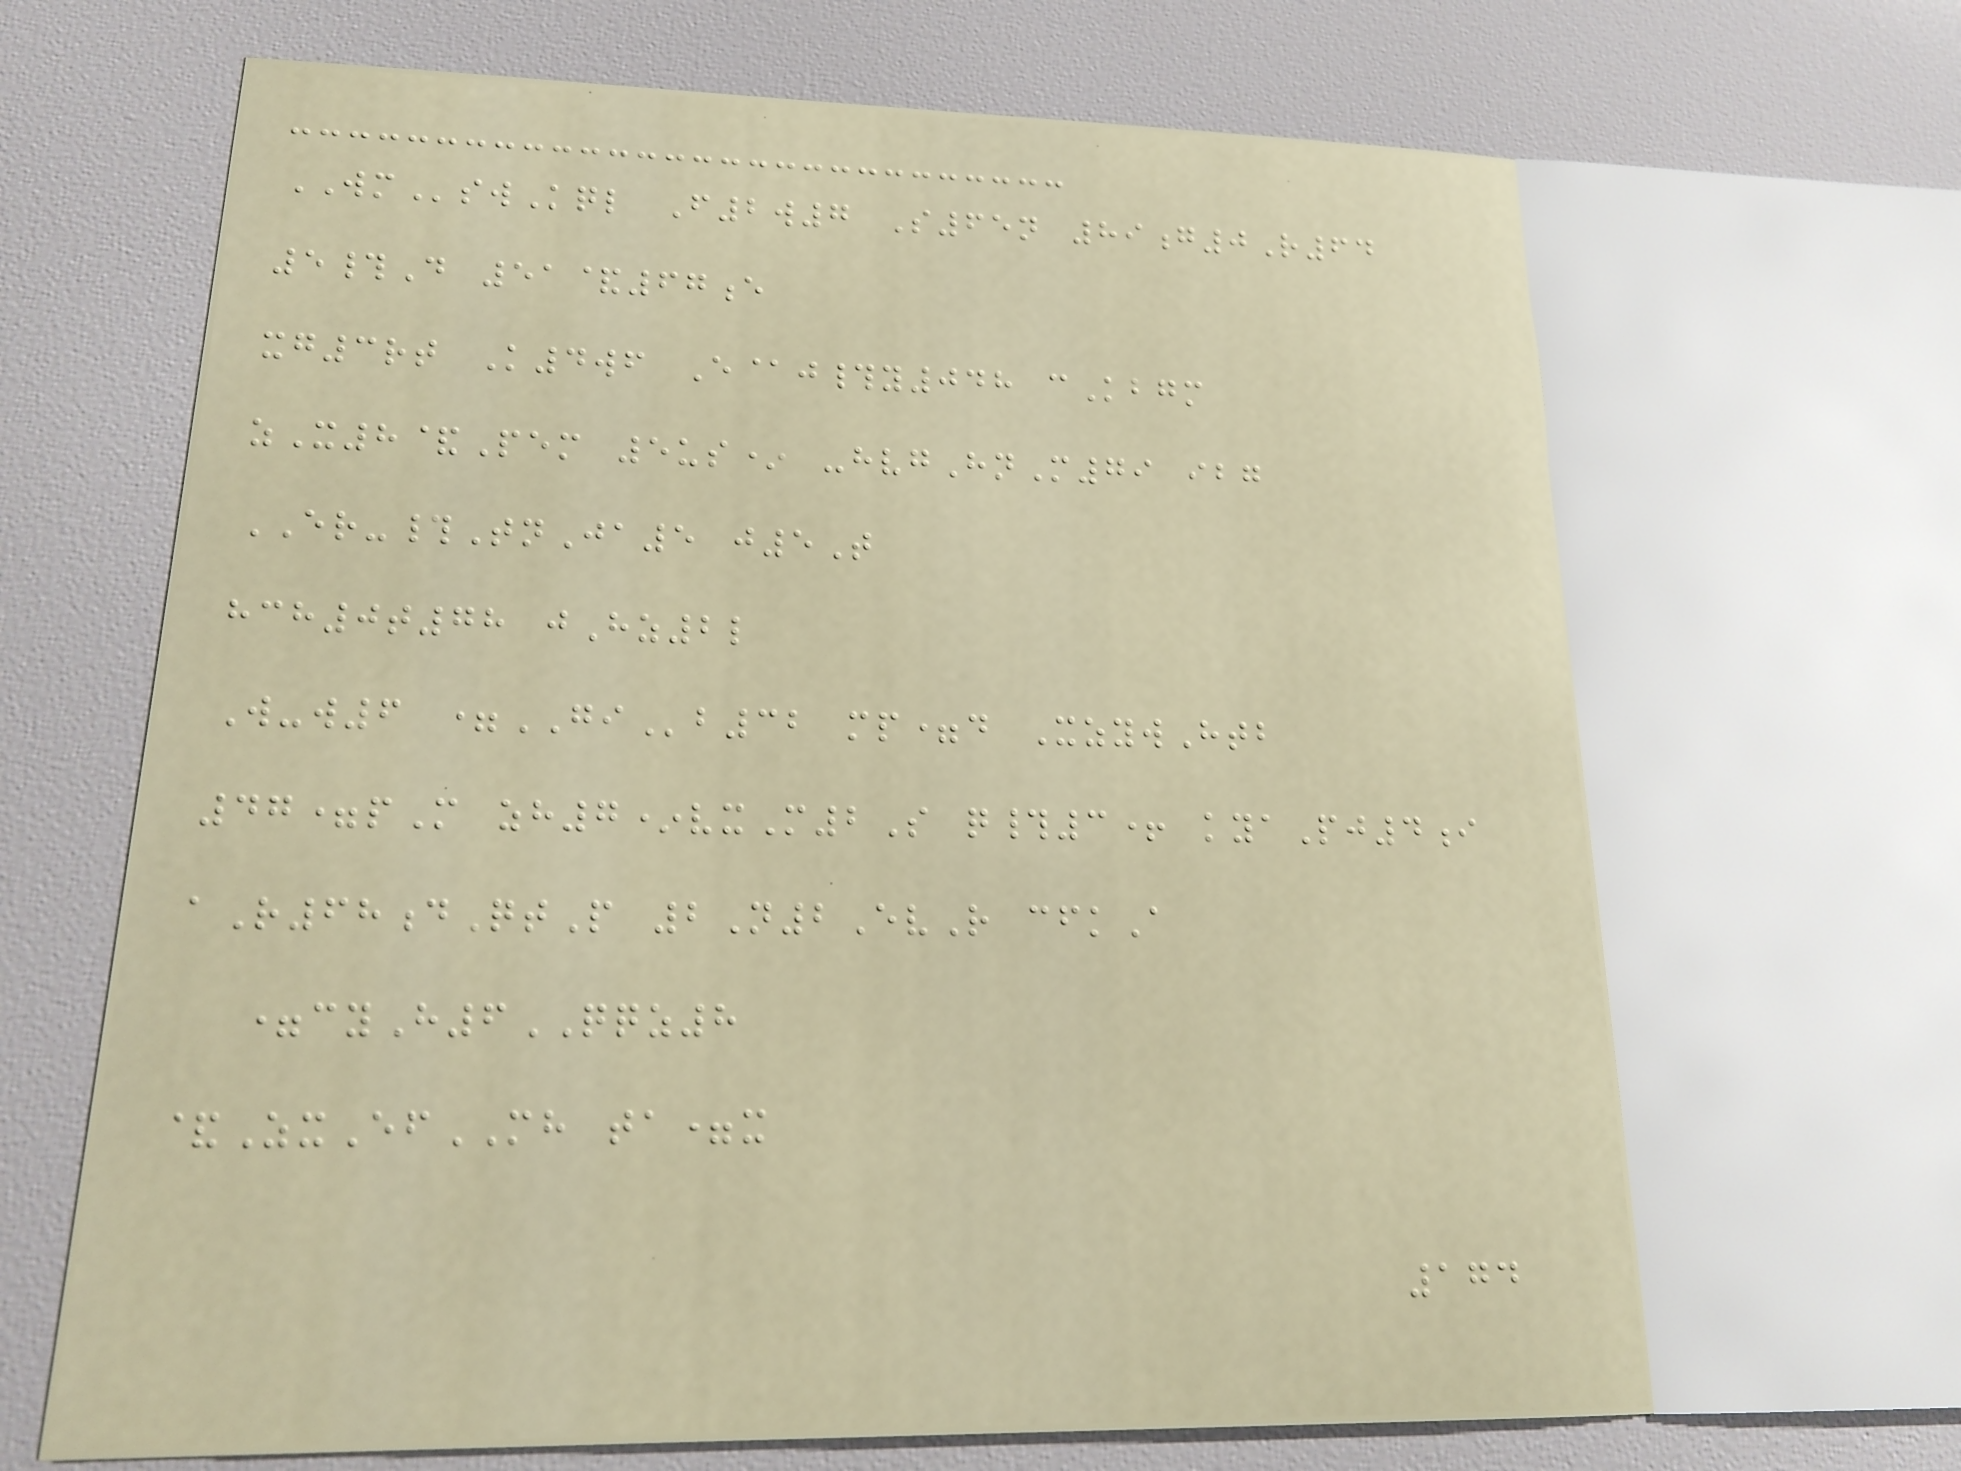WMswKql F2w7 S65n 89g0R64
5#D 51&67e
xg3rt K4wf E@j#y048 cKbgm
zX8&Pem 5us* -hvgHnM79 ibg
ER-#TnJa5 j5T
hch0t78 jHz2l
W-w6 =GIb32 mp=d XzywHtb
47=pM zh7*vxM2S q#3+ kyaPj4i
aR68dQtP 2N2EvR cfkA
=cyH6QQZ8
&ZxEfMH ta=x
174
